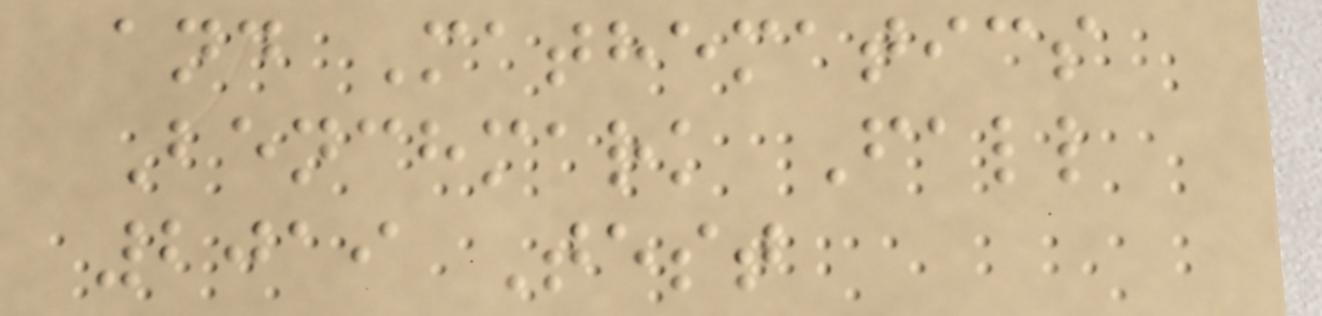and Mathematics
Benchmark Fall
2019 Test
